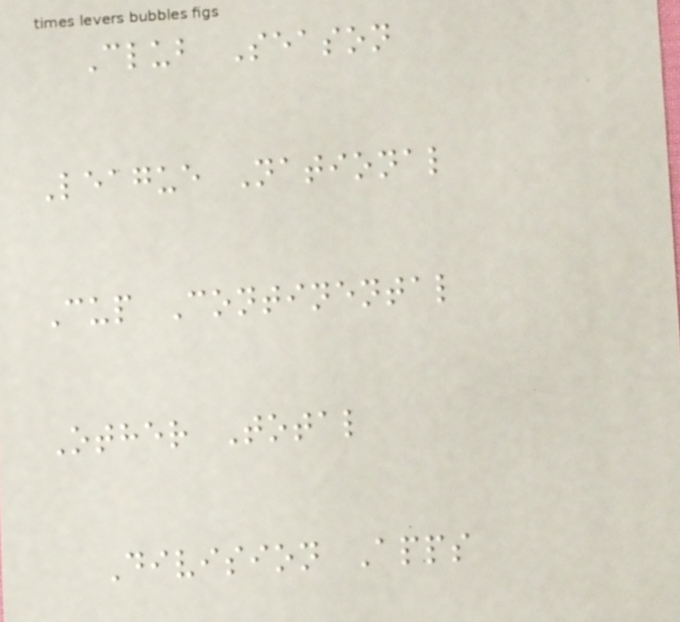Club Season
League National
Cup Continental
Other Total
Division Apps
